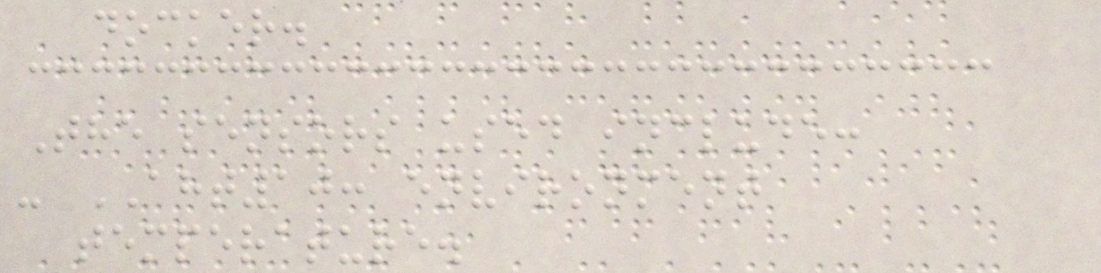docker.
The sensors used include:
- AHT10: environment
temperature.
